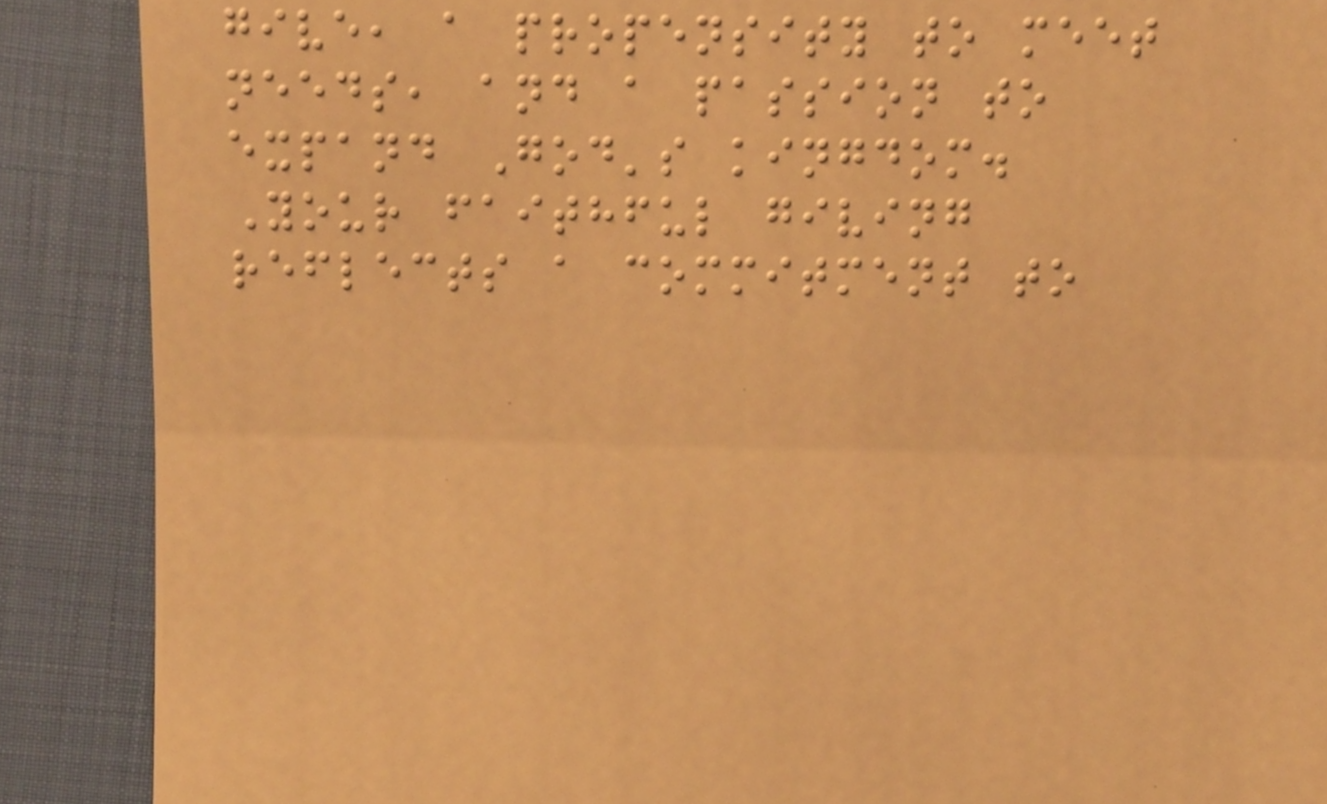give, a propensity to meet
needs, and a passion to
expand God's kingdom.
Your faithful giving
reflects a commitment to
